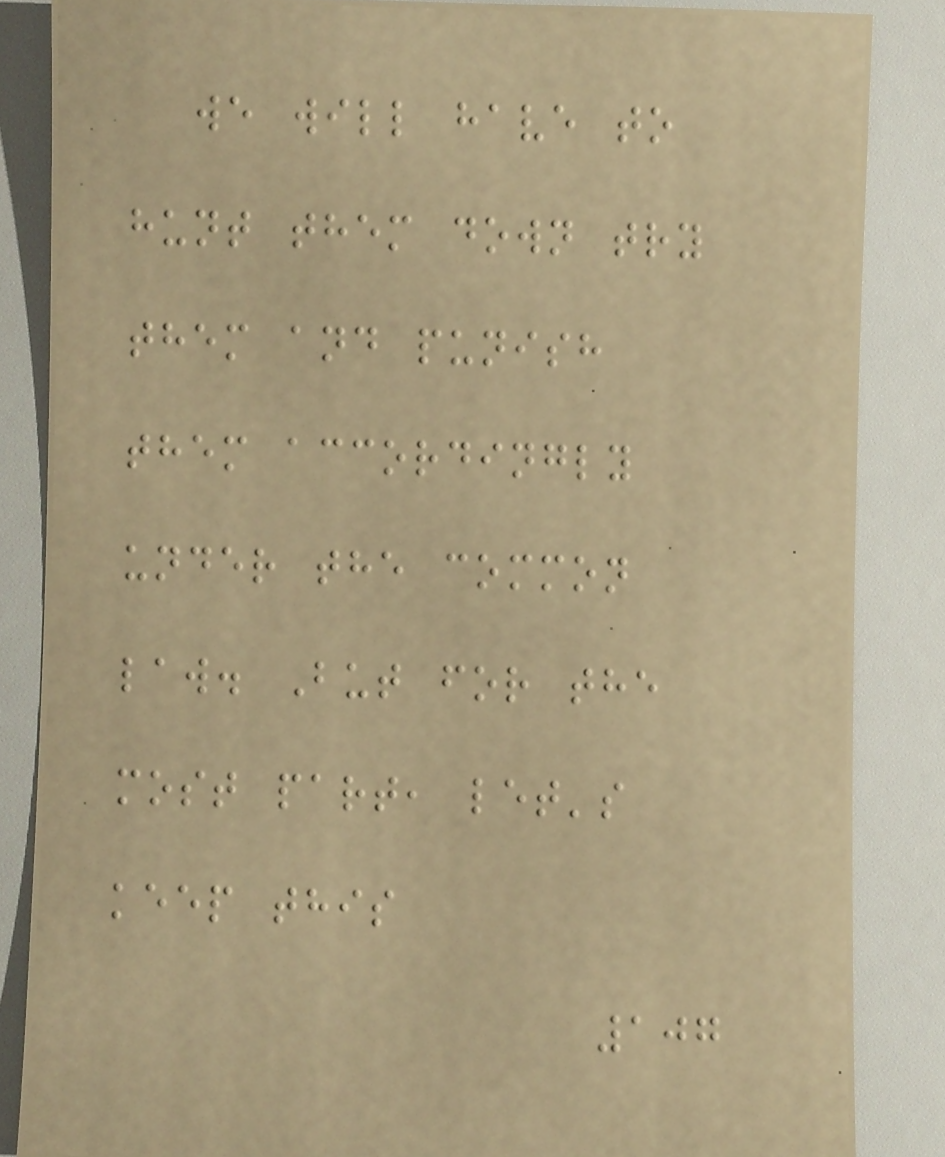we will have to
hunt them down try
them and punish
them accordingly
under the common
law. But for the
most part, let's
keep this
107
